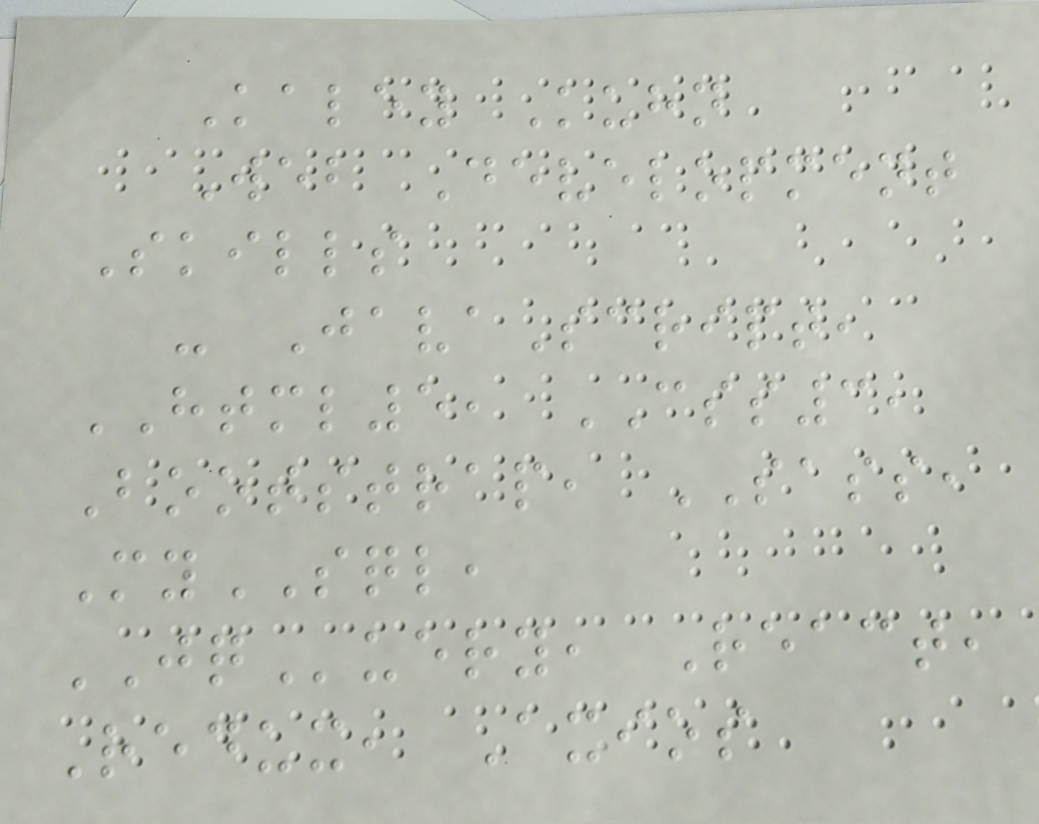Kaley Kuhn
Web Development
Skills
- JavaScript,
HTML5, CSS3,
Bootstrap, SASS,
MySQL,
JQuery, React,
Redux, Axios
